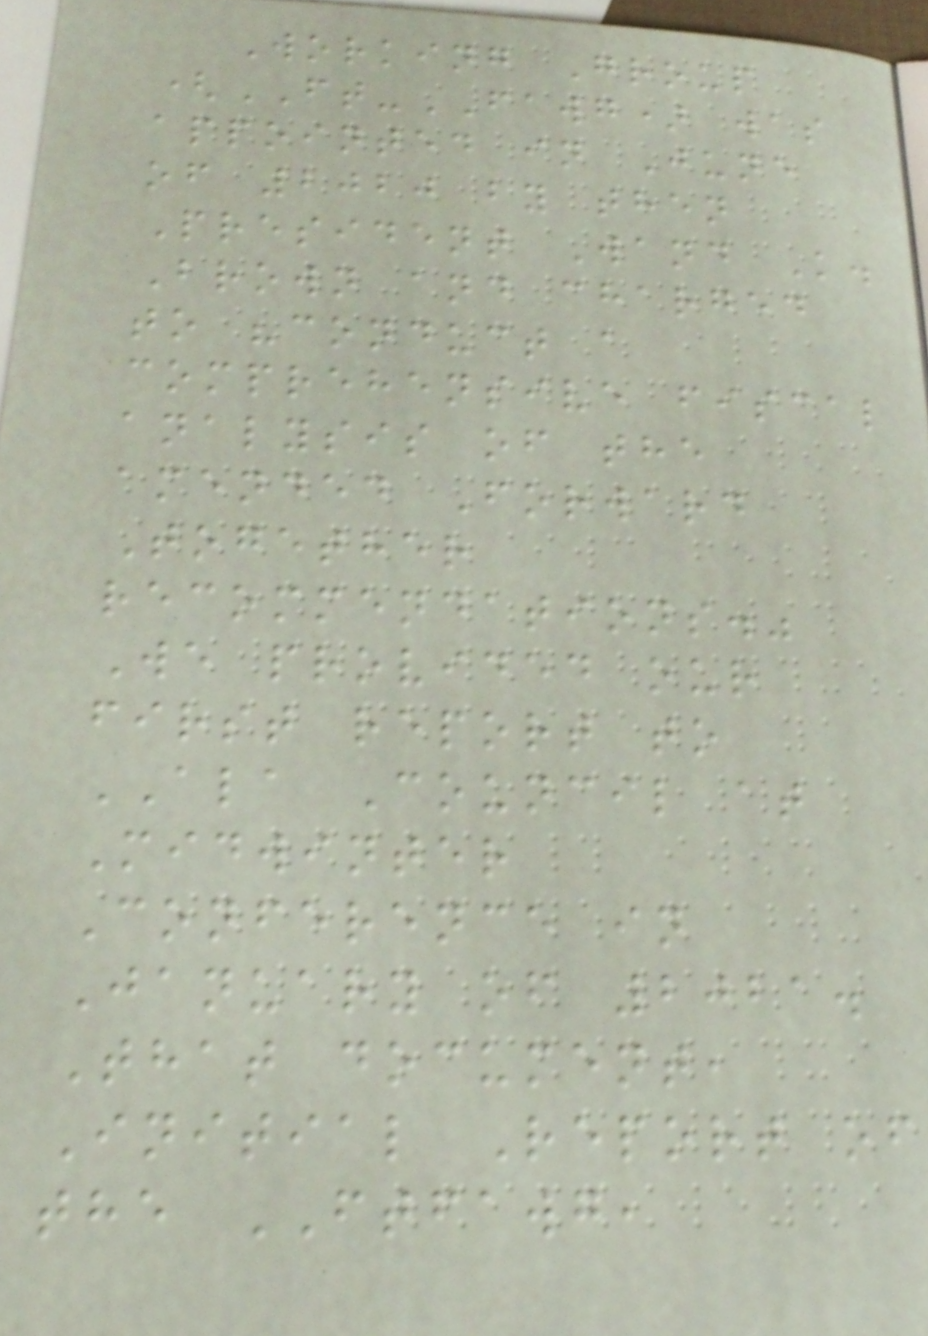Working Group
(FT-FAWG) was
appointed in June
of 2020 by then
President Wand K.
Brown and charged
to "conduct a
comprehensive fiscal
analysis of the
amended Forward
Together
recommendations."
We provided our
first report to
ALA Council at
Midwinter
Conference in
January of 2021.
That document,
Initial Report of
the FTFAWG,
